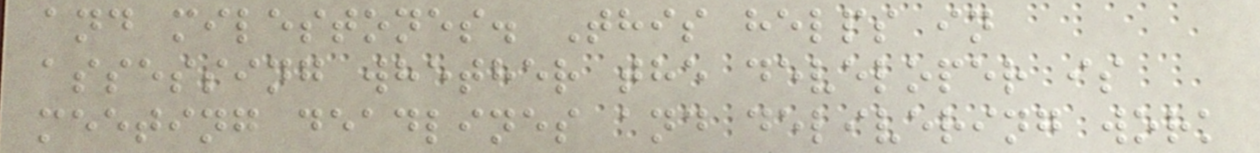and milestones. This helps in
assessing whether the developer is
meeting deadlines and delivering work
